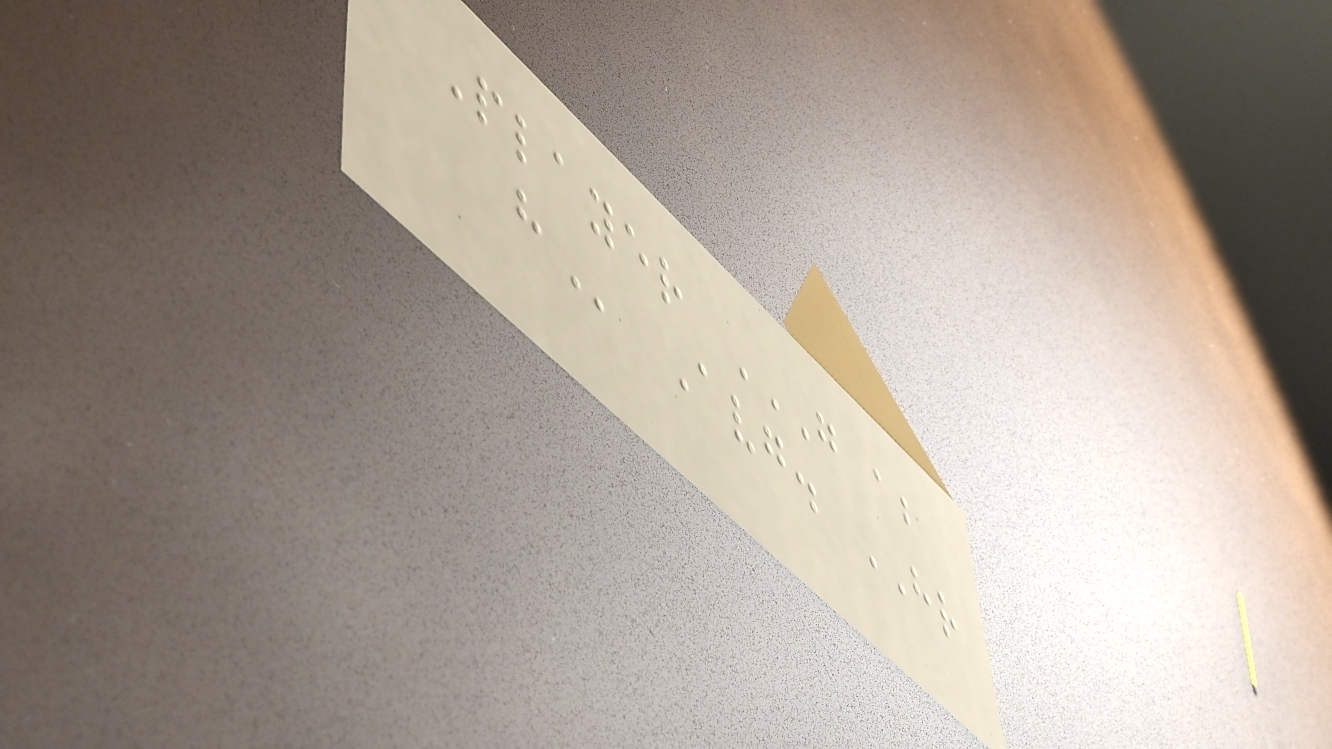Player G AB
H Avg. HR
